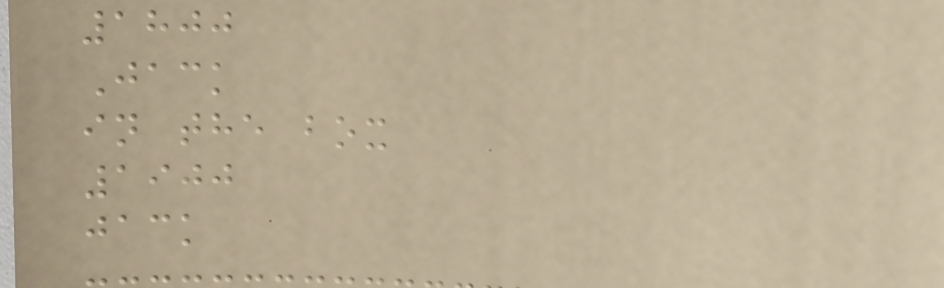1800
Jack
in the box
1900
jack
